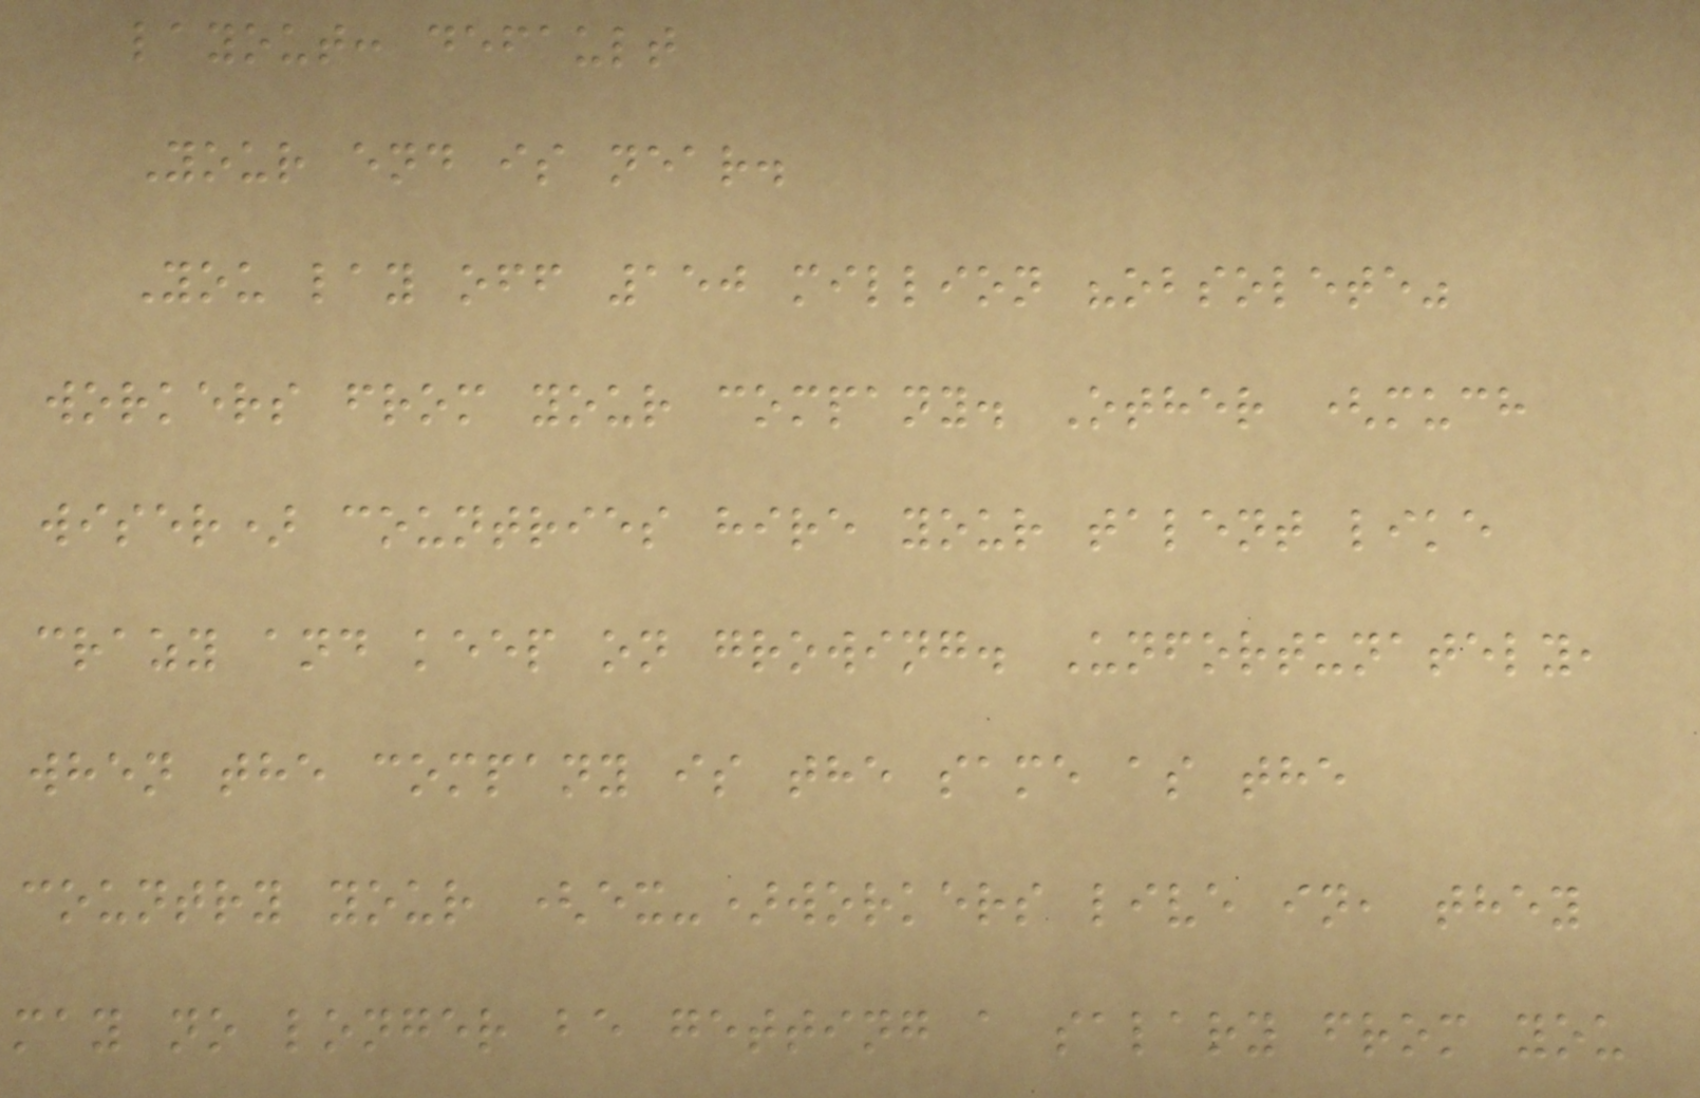layout: default
Your end is near.
You lay off 150 million "obsolete"
workers from your company. Other (much
wiser) countries hire your talent like
crazy and keep on growing. Unfortunately,
when the company is the same as the
country your (ex-)workers live in, they
may no longer be getting a salary from you
